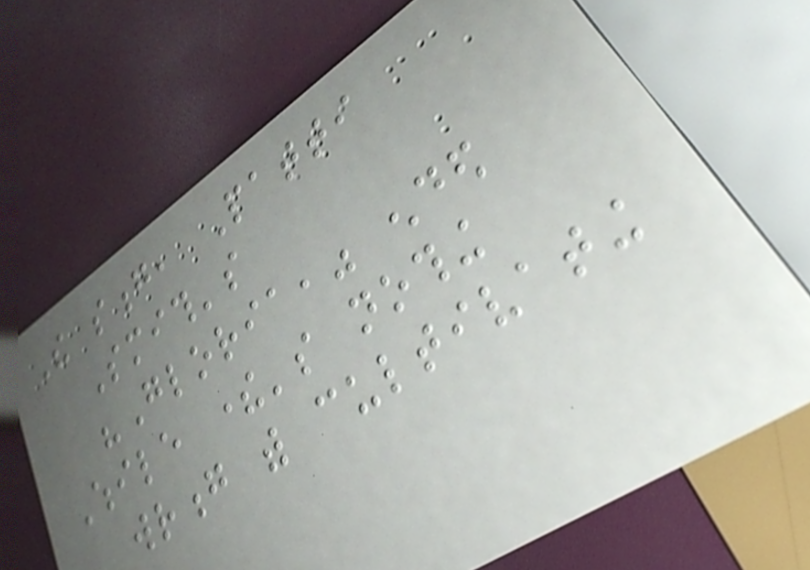The song, Patti
Smith's
"Gloria," ended
While there's nothing
wrong with cultivating
